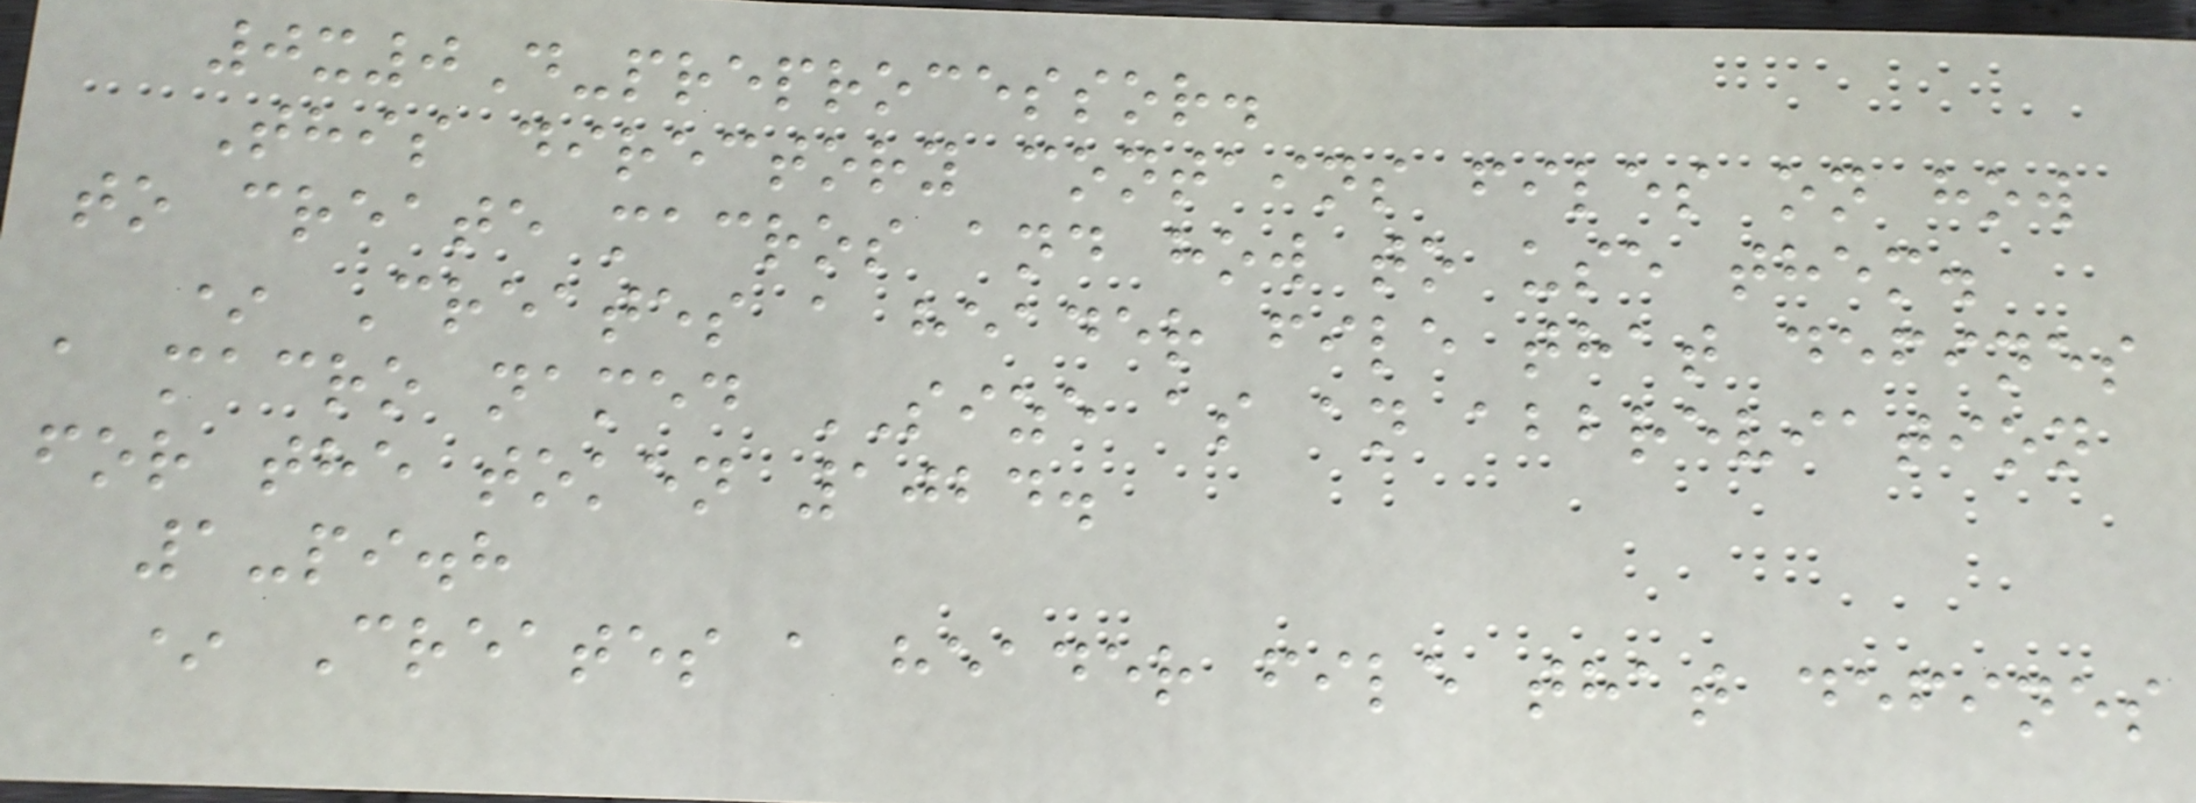0x0D-preprocessor.
This directory contains files on how
to create macros and how to use them.
* Creates a header file that defines
a macro named SIZE as an abbreviation
for the token 1024.
1-pi.h
* Creates a header file that defines
